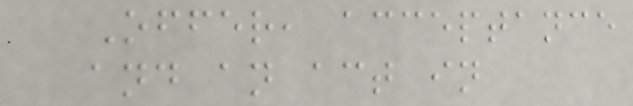Offer, acceptance
and an act in
